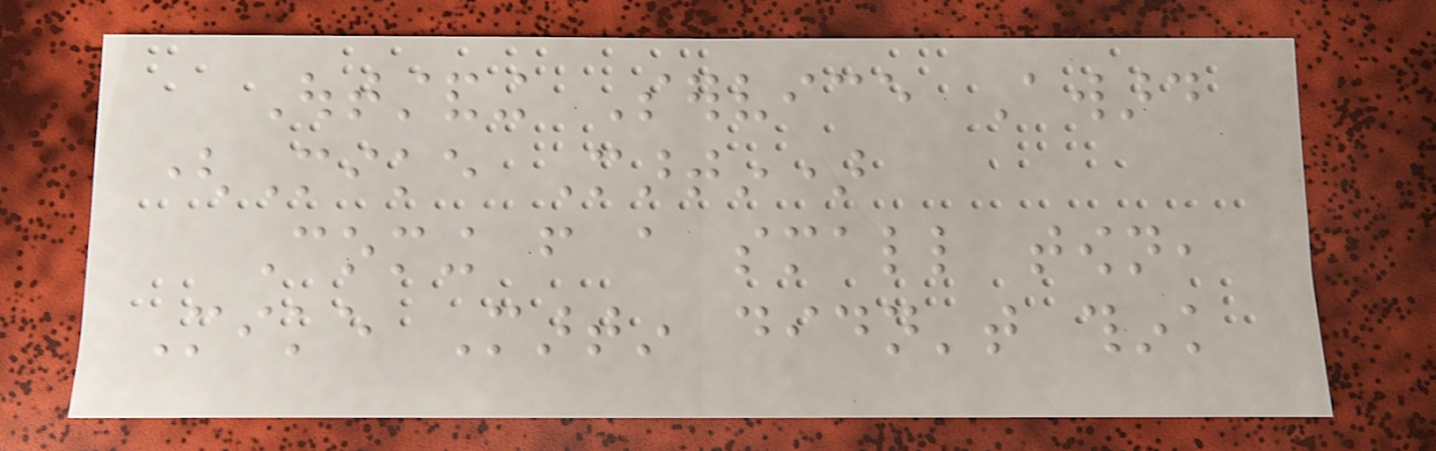Outstanding Service Award
(Mike Martin)
Coming from a small town,
Mike Martin didn't think
